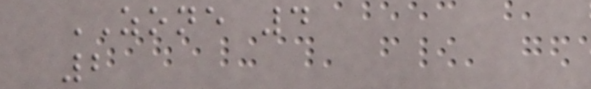ZONE 4
2
